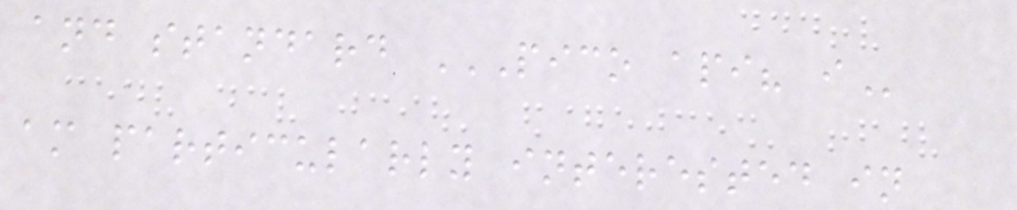and standard PICO API? I
am particularly interested in
